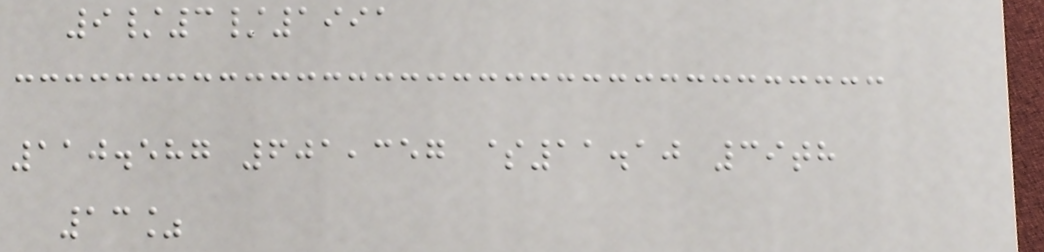9/3/1991
110.587 601,357 $11.10 39th
13%
